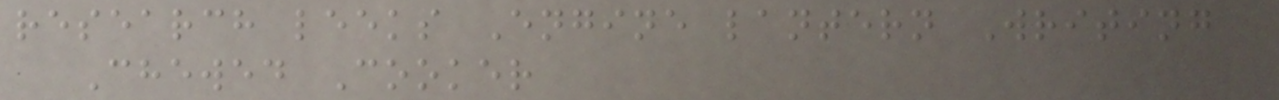research leeks Engine lantern Writing
Chewed Cooker
